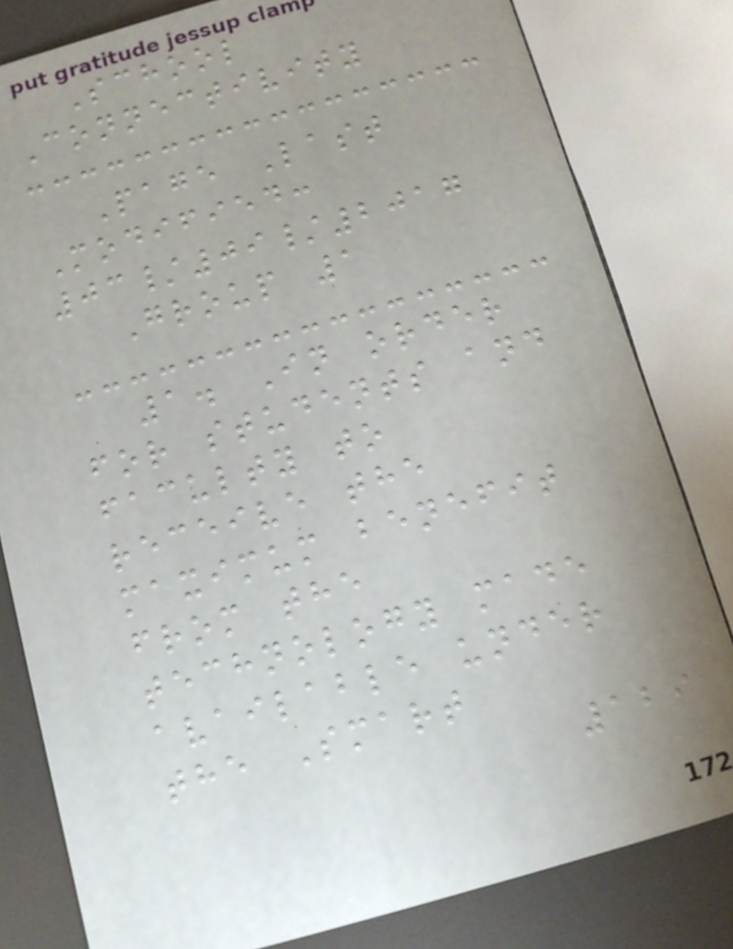School
Connectivity
Page Last
Modified:
03/09/2017
Group 1
1. In order
for students and
faculty to
receive the
maximum benefit
from the
technology made
available under
the Smart
129
